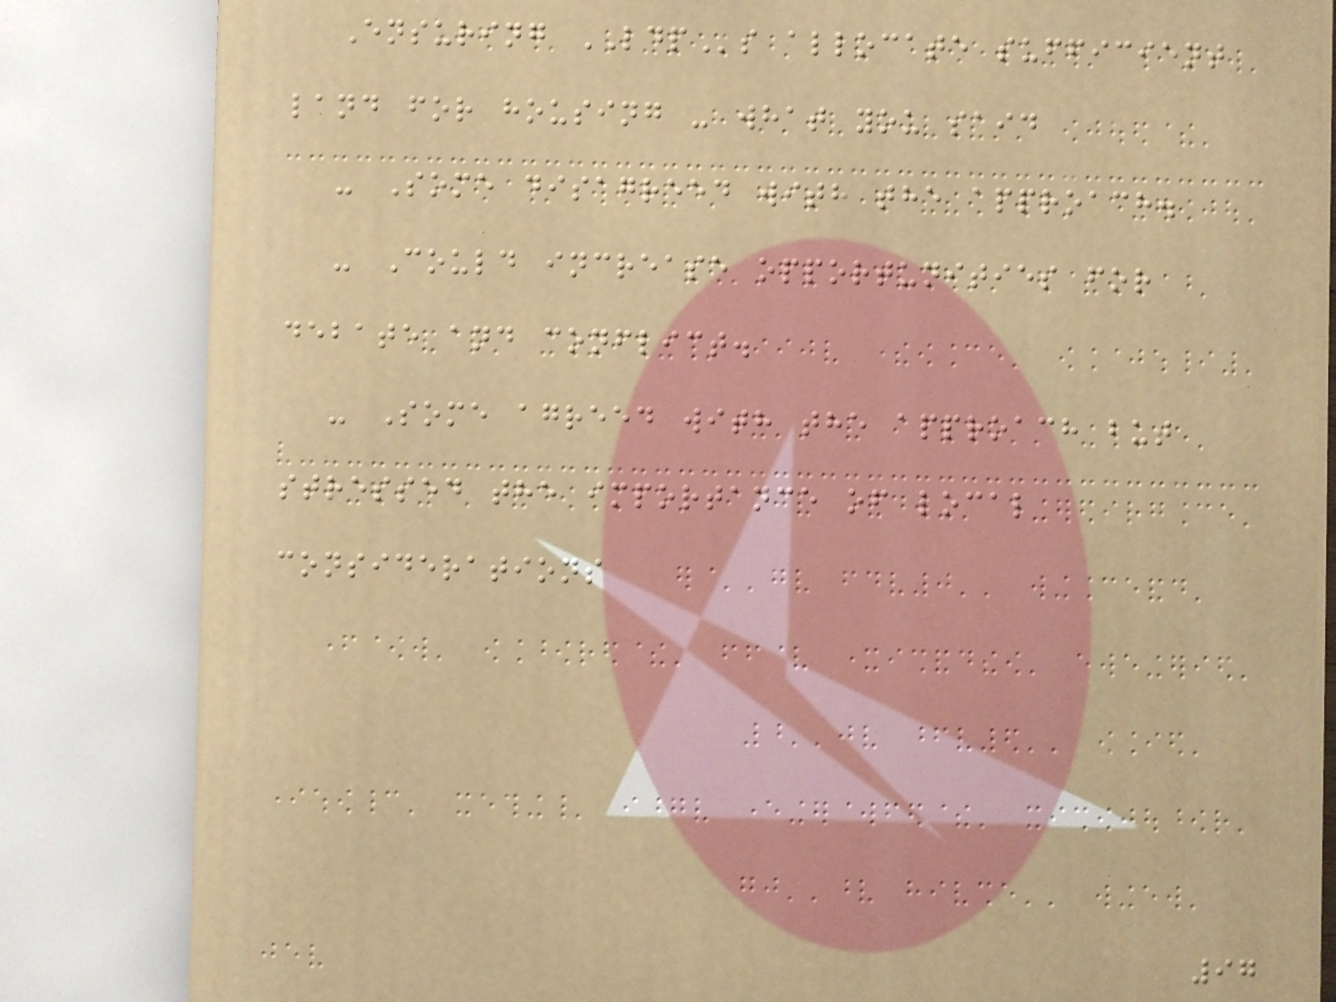Ensuring LDPs allocate sufficient
land for housing - what you said
- Some disagreed with the approach.
- Could increase opportunities for
debate and conflict.
- Some agreed with the approach but
stressed the importance of local
considerations
97
